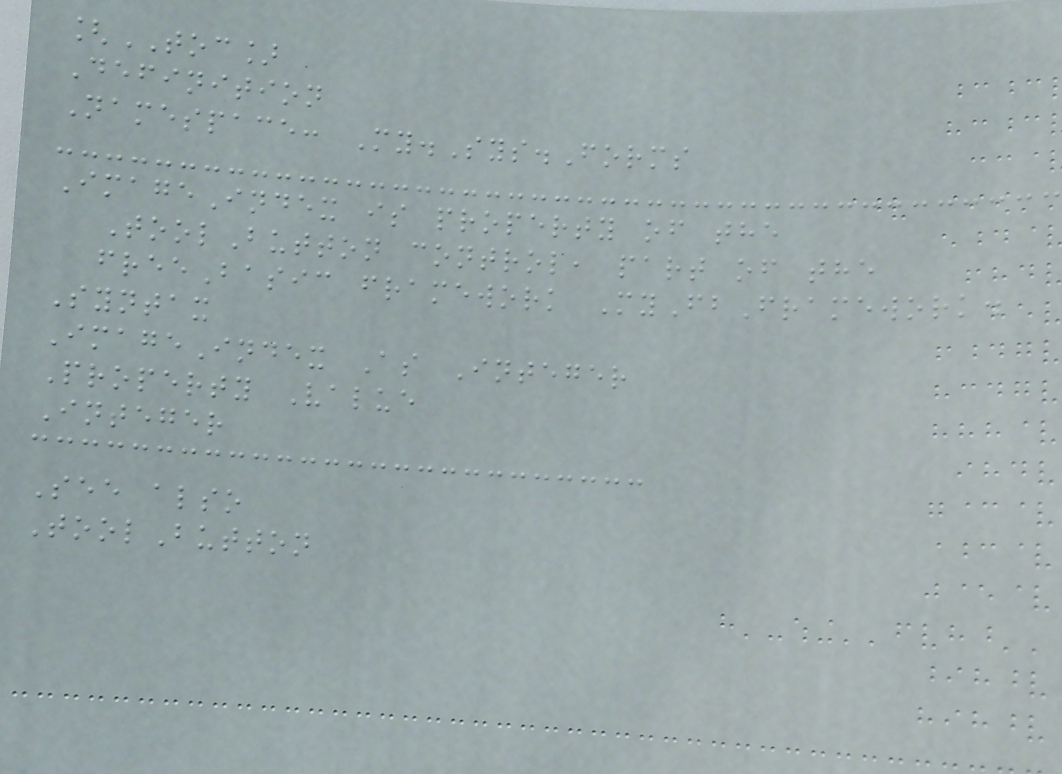[TOC]
Definition
Namespace: My.Sys.Forms
ImageIndex is property of the
ToolButton control, part of the
freeBasic framework MyFbFramework.
Syntax
ImageIndex As Integer
Property Value
Integer
See also
ToolButton
